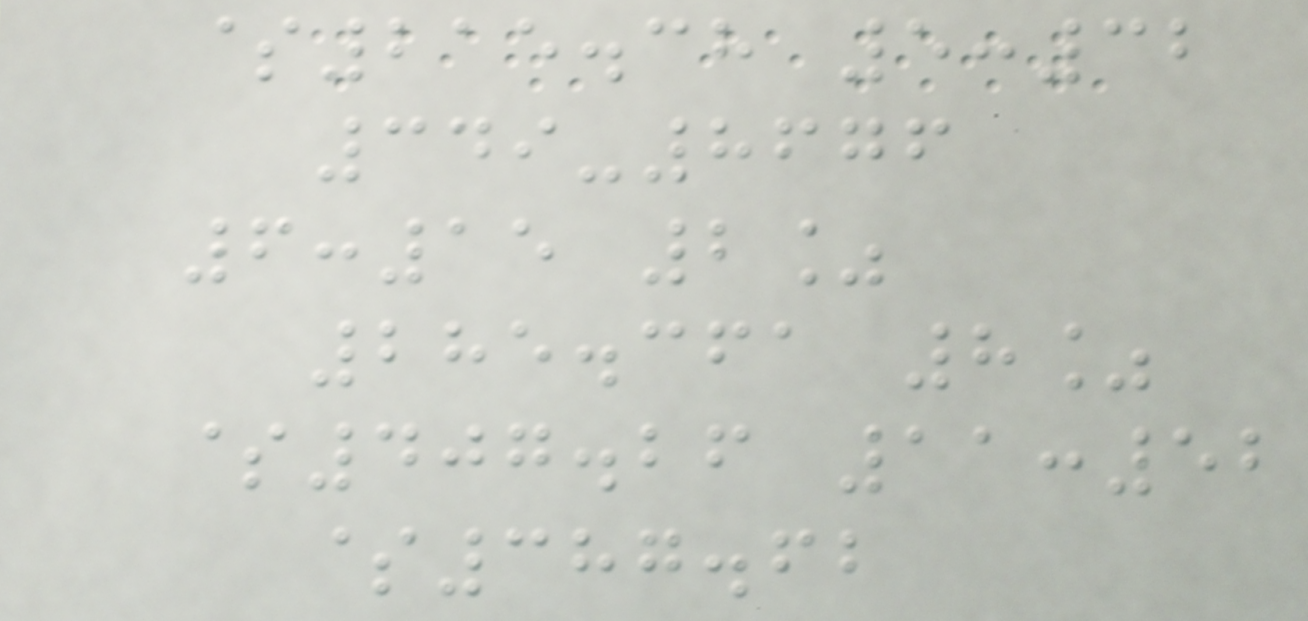$215.38 5:32
349-8676
6:15 2%
285.361 8%
$407.26 11:52
$387.62
